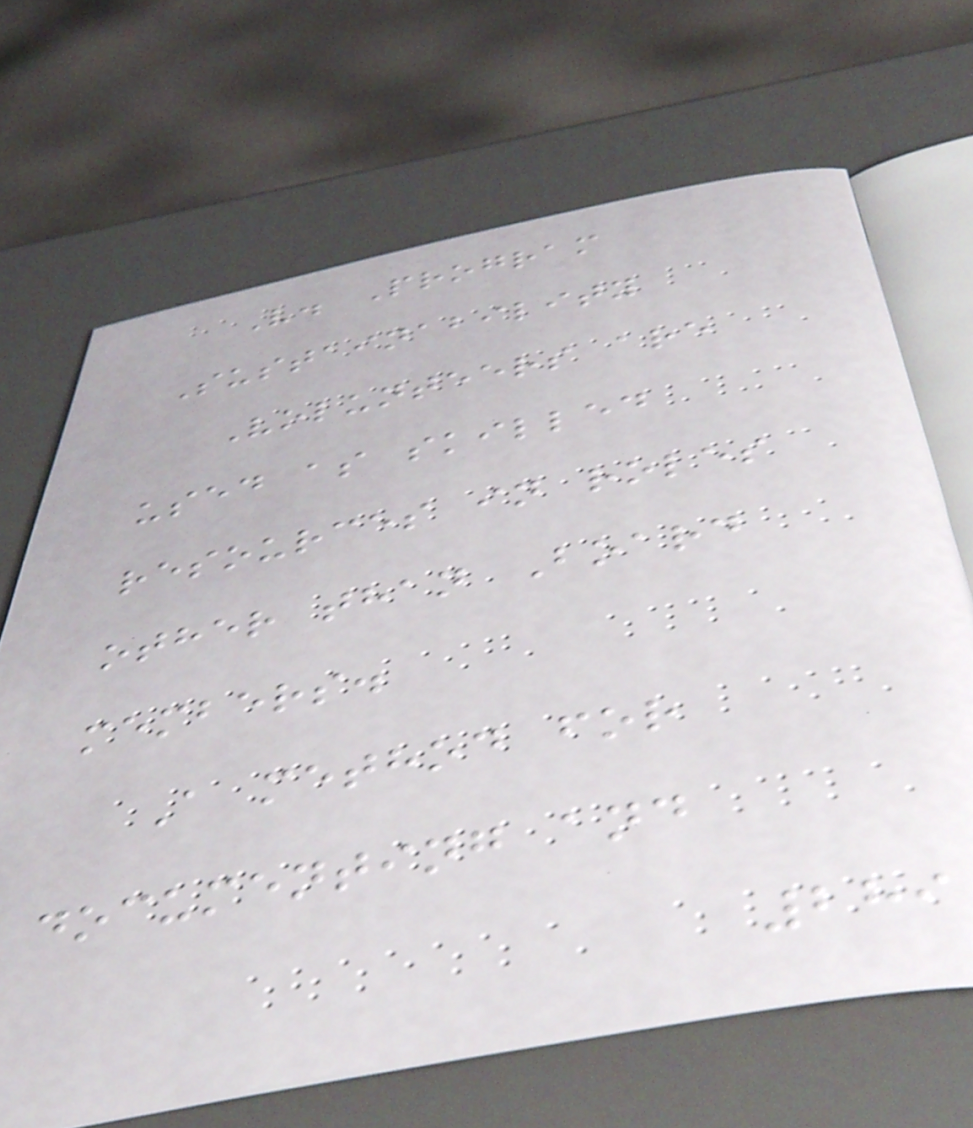V. Program
Sustainability
Volunteers are
used as skilled
resources in roles
other than Board
members.
A method for
documenting and
289
